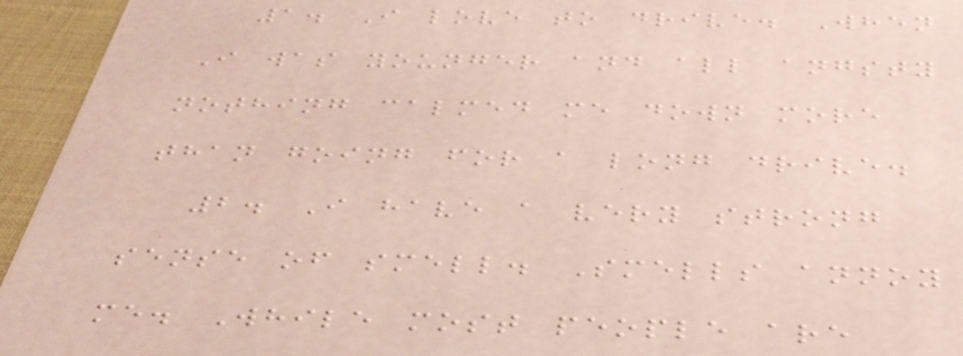1. I love to drive. When
I was younger and all angsty
nothing calmed me down more
than going for a long drive.
2. I have a very strong
sense of smell. Smells annoy
me. While most people are
